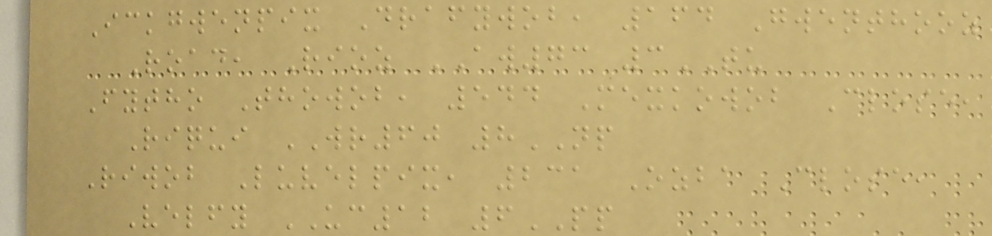Ickgwenpix Drafywob, 164 Gwenthooz
Road, Rioz AW73 3TU
Fytho Thowob, 544 Mexkowob Close,
Riqui WR60 8NP
Riwob Luvelpix, 231 Ozba Close,
Velfy UC12 6PP
